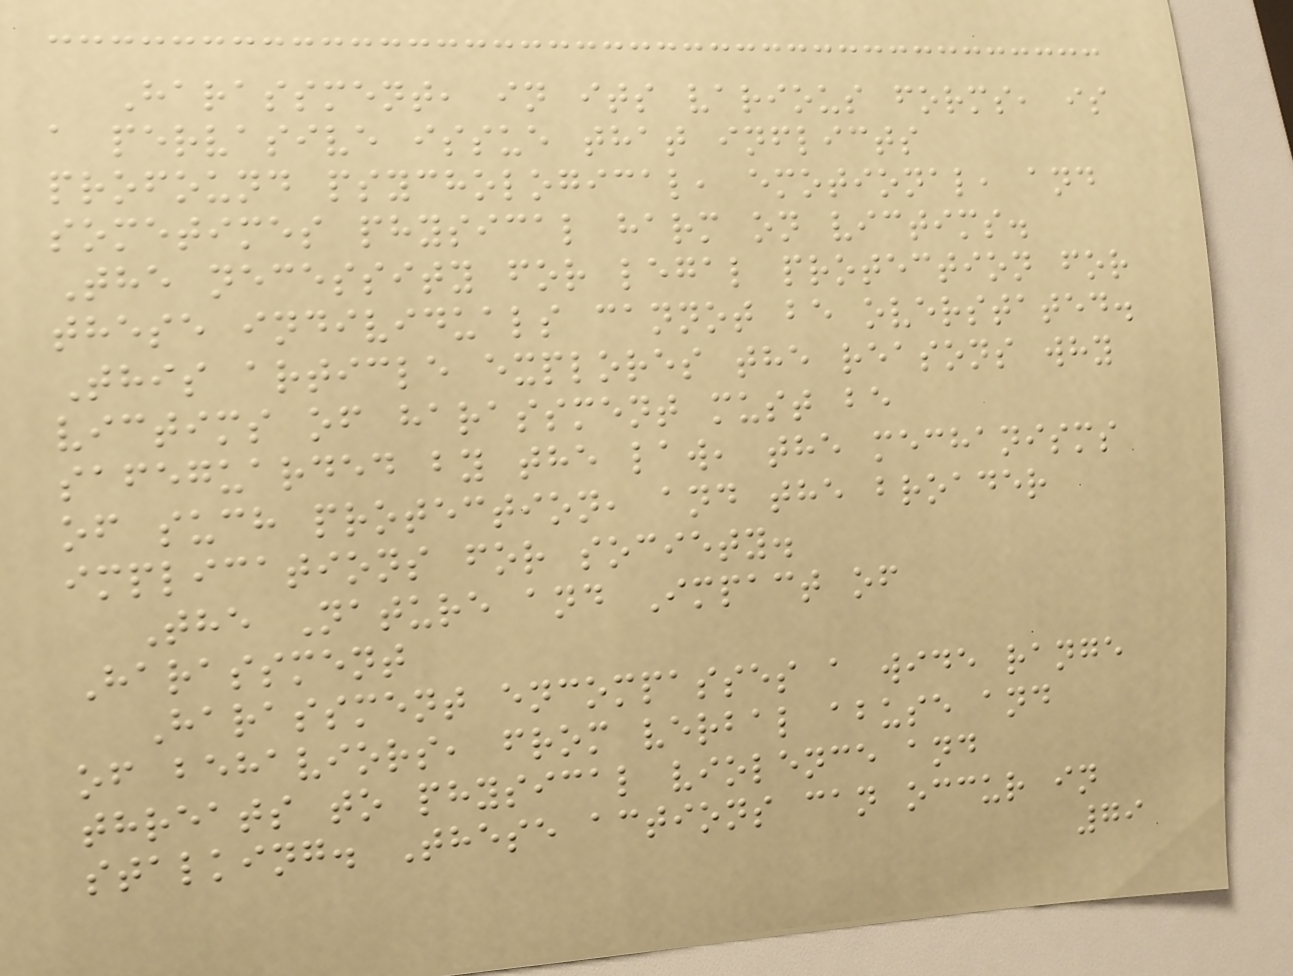Harassment, in its various forms, is
a pervasive issue that inflicts
profound psychological, emotional, and
sometimes physical harm on victims.
The necessity for legal protection for
these individuals cannot be overstated.
This article explores the reasons why
victims of harassment must be
safeguarded by the law, the mechanisms
of such protection, and the broader
implications for society.
The Nature and Impact of
Harassment
Harassment encompasses a wide range
of behaviors, from verbal abuse and
threats to physical violence and
stalking. These actions can occur in
79
